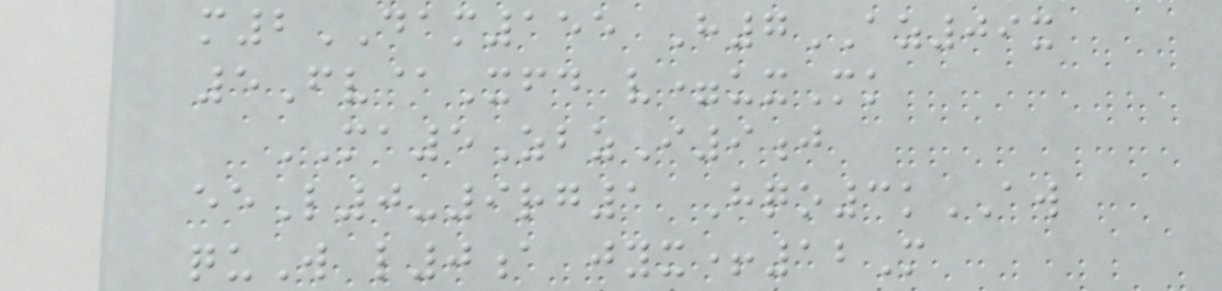m2DAM155 H7AZ09x
5Fv@Xfd v=uxMk
MA5ZbzI9j
eeL0-9rg1 Hqo3kAW
quW l0a jyx+12M
